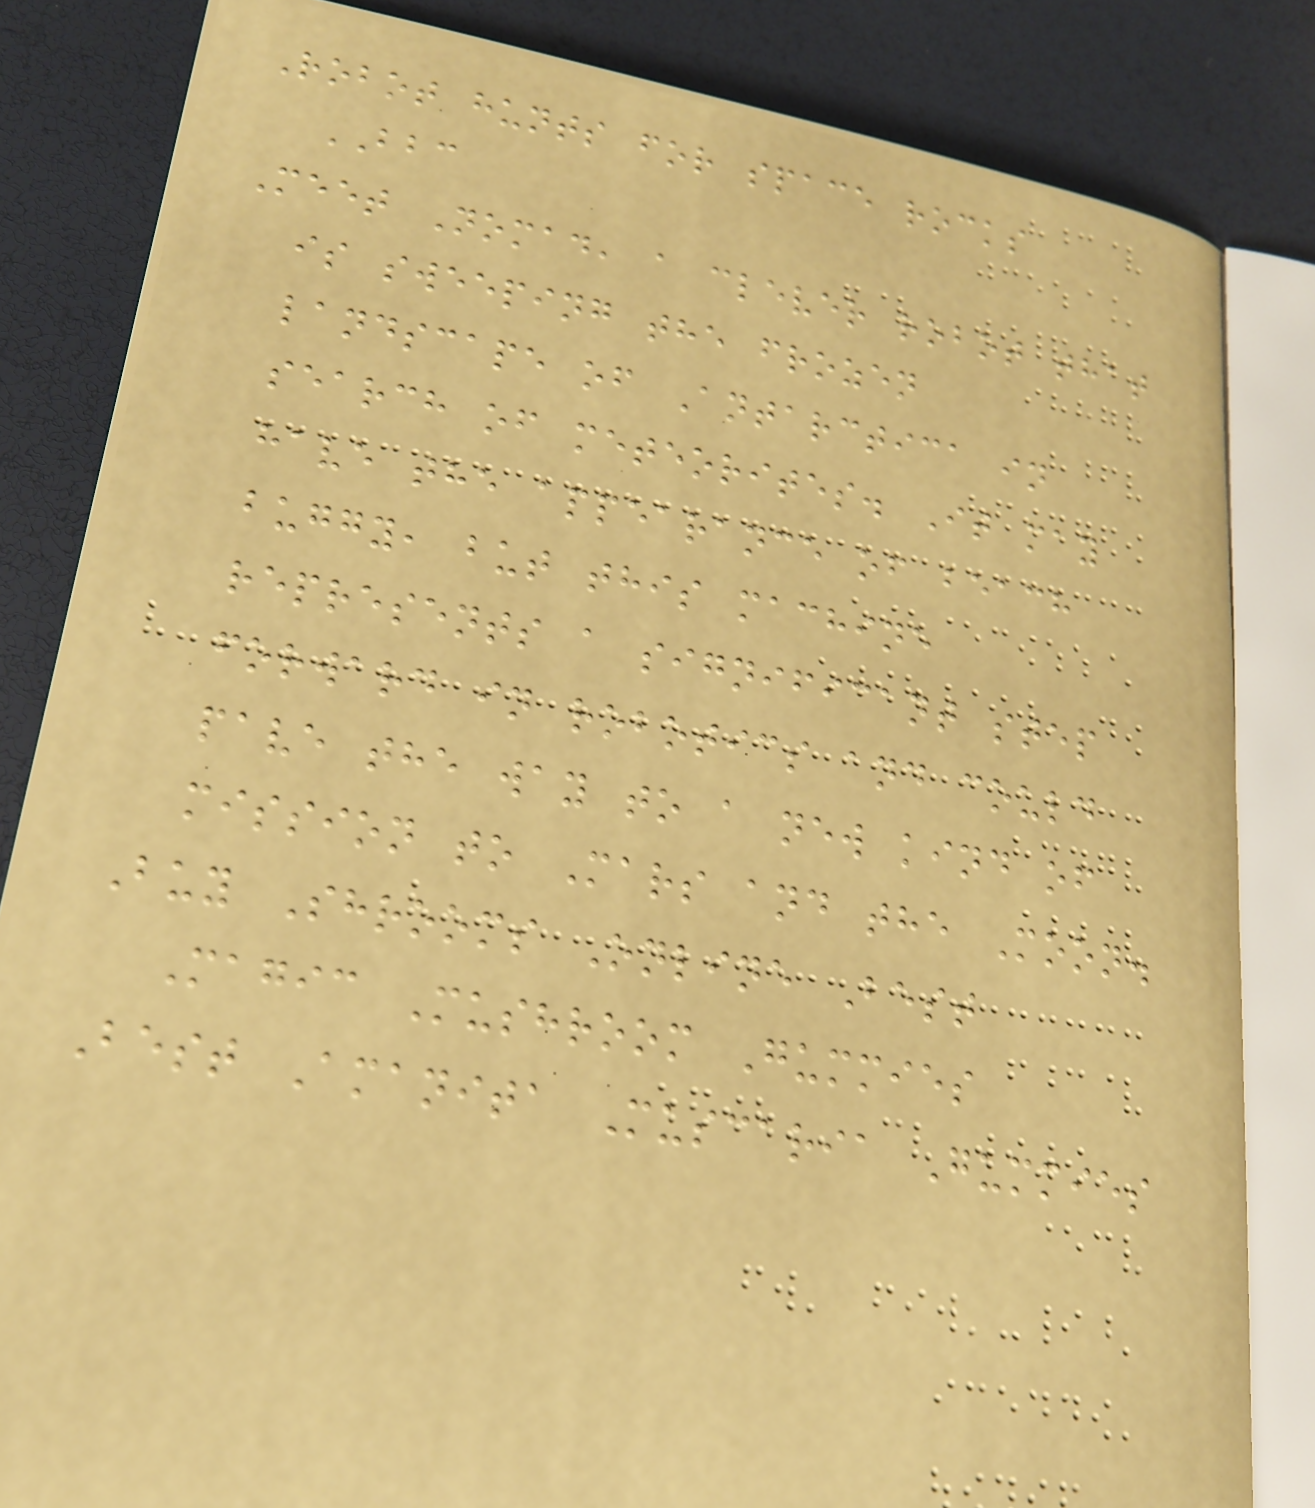Robot hunts for space rocks
BBC
Meet Nomad, a clever robot that
is sweeping the frozen
landscape of Antarctica in
search of meteorites. It may
have the appearance of beach
buggy, but this machine
represents a significant step
forward in robotics and could
pave the way to a new kind of
mission to Mars and the Moon.
Buy Shrooms Online Best
Magic Mushroom Gummies
Best Amanita Muscaria Gummies
